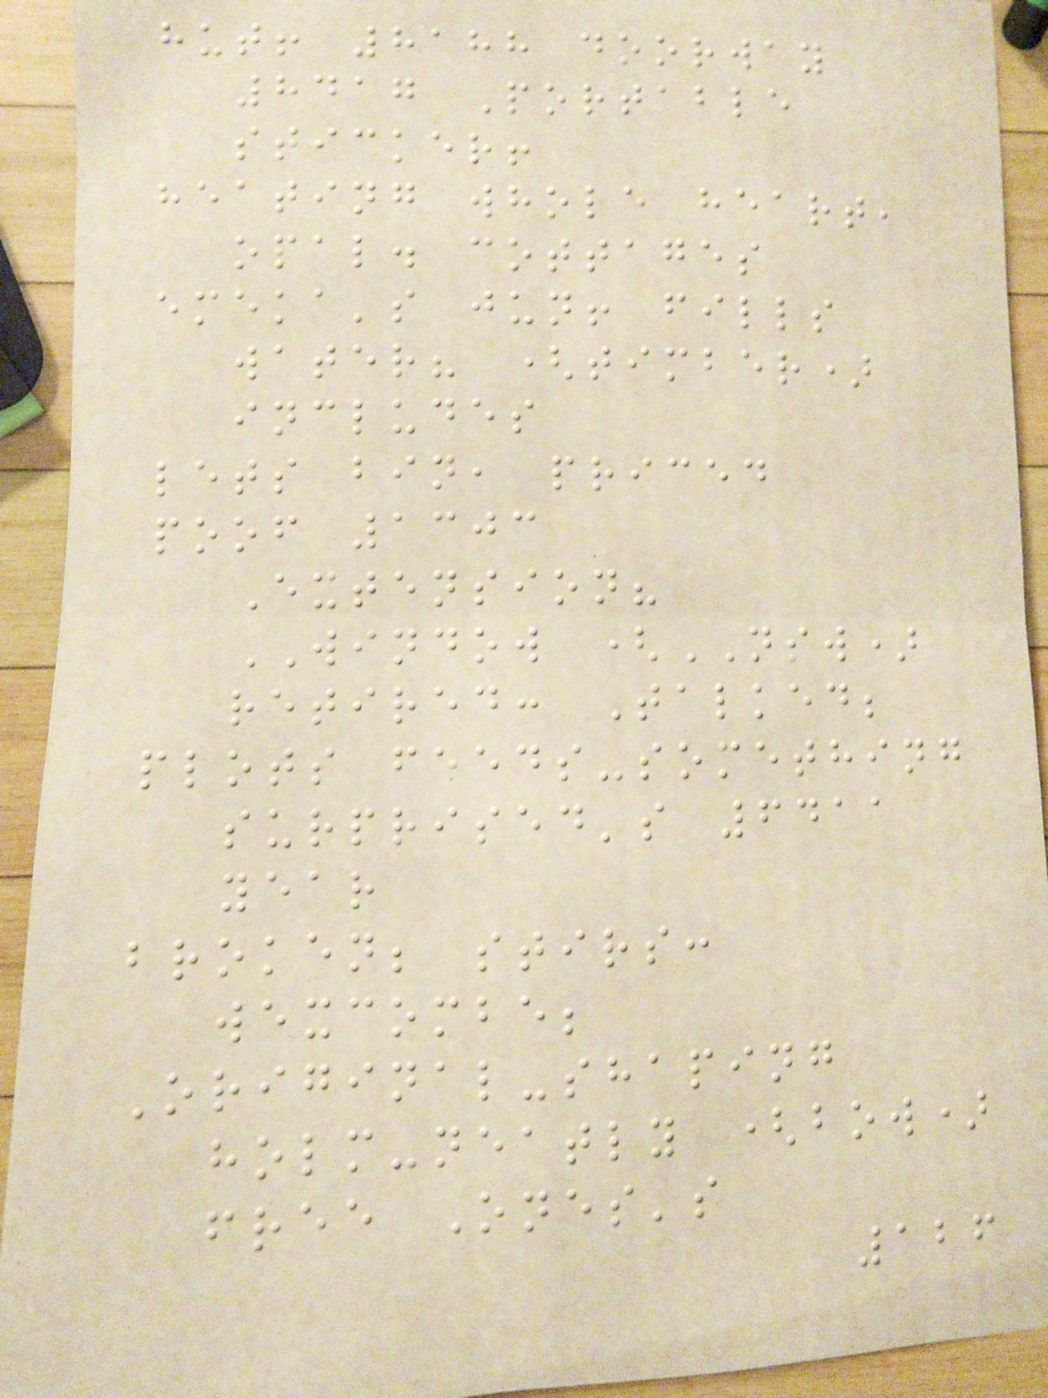hut! 8188 doorway
8417 Portable
sticker!
heating whole heart,
opal. cottages
emeka's jun! fills
water? (timber)
includes
lets bin, priced
poof 1303
Extension?
WINDOW (NSW)
retired: Talked;
plots feeds-something
surprised's 6411
year
broken; stirs:
wexcombe;
Original-shaping
holm-neatly (bow)
free Ones's
126
